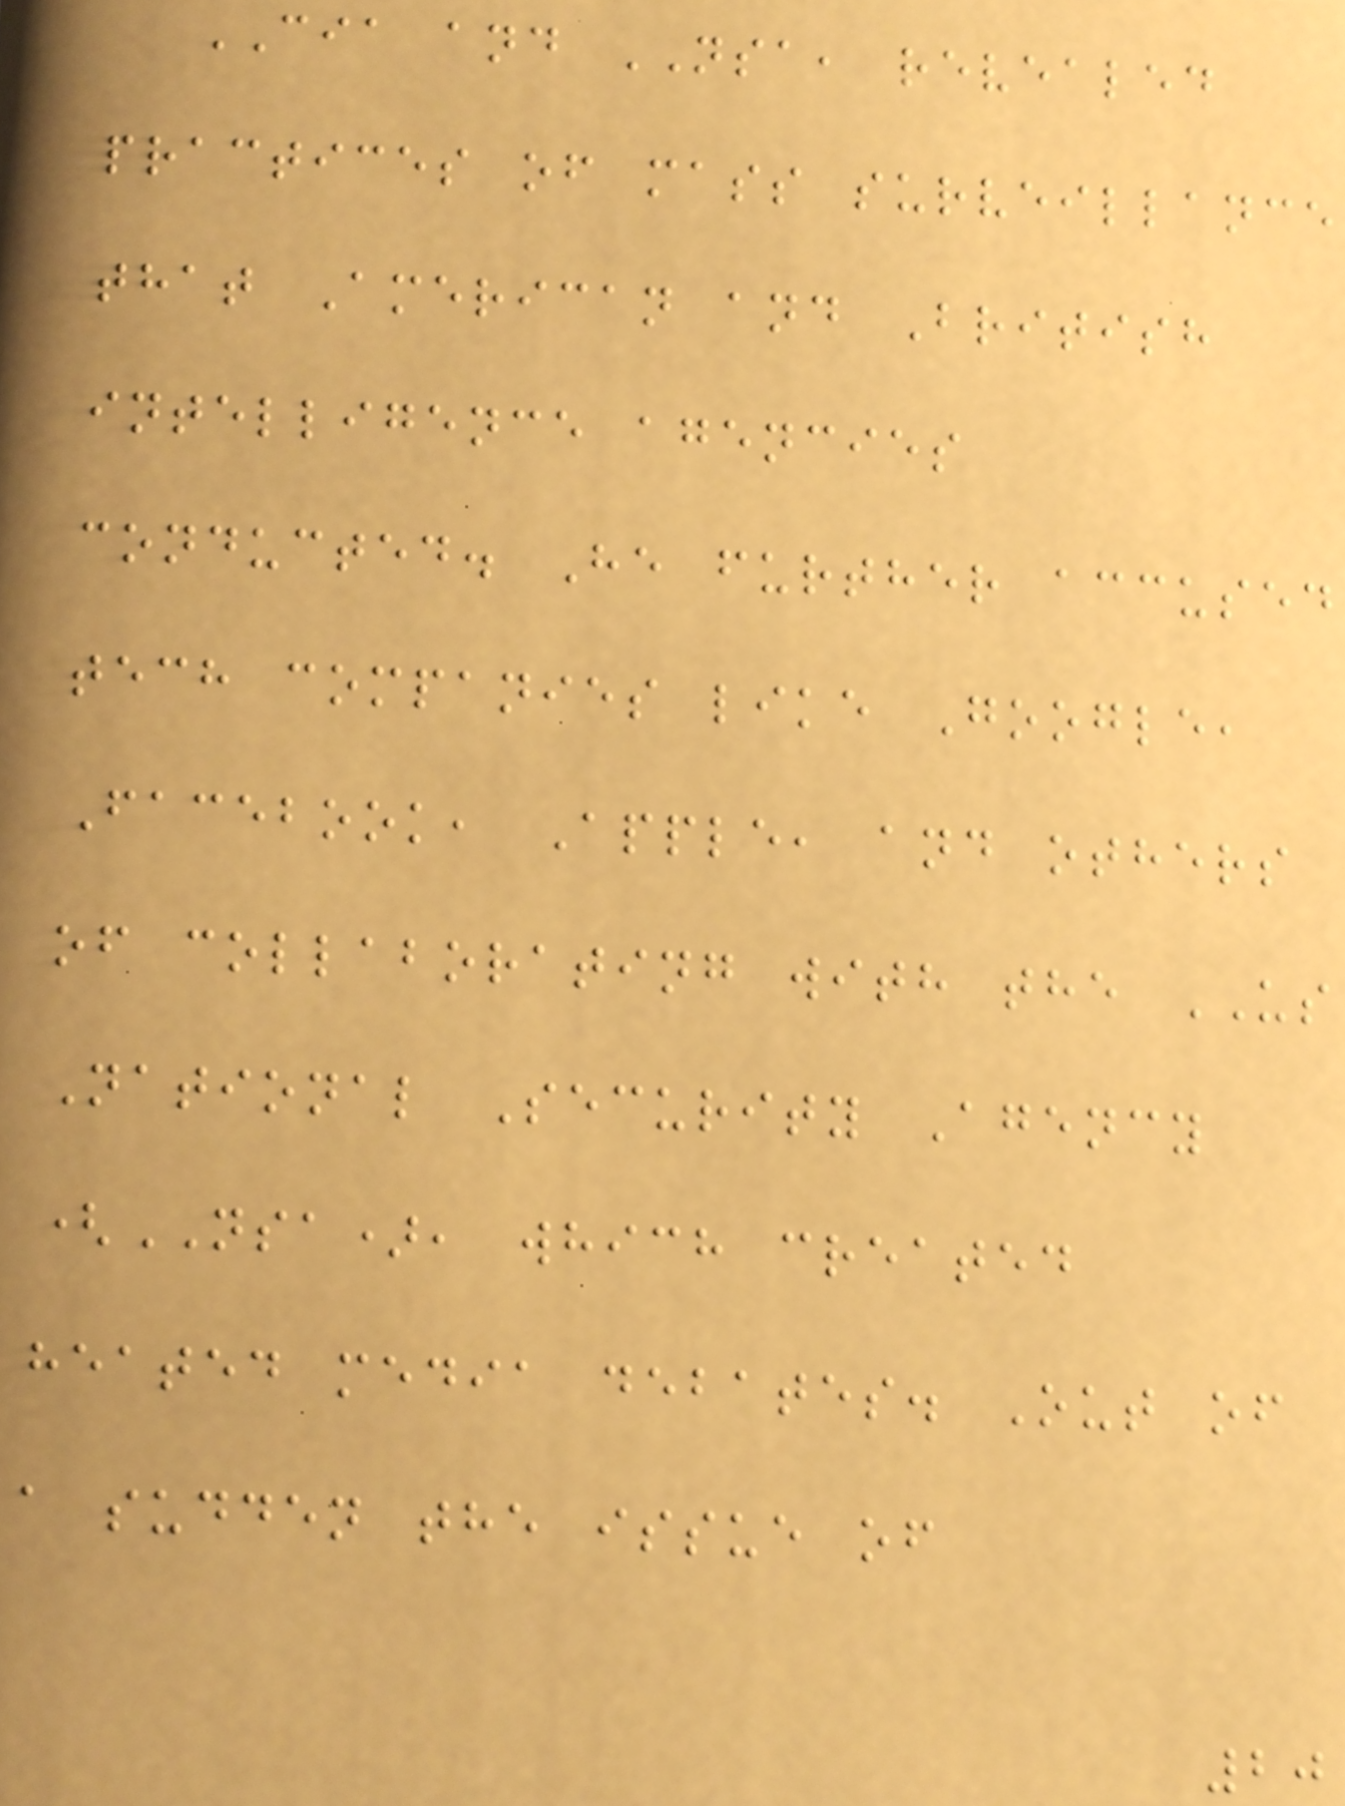CIA and NSA, revealed
practices of mass surveillance
that American and British
intelligence agencies
conducted. He further accused
tech companies like Google,
Facebook, Apple, and others
of collaborating with the US
National Security Agency
(NSA), which created
heated media debates. Out of
a sudden the issue of
20
